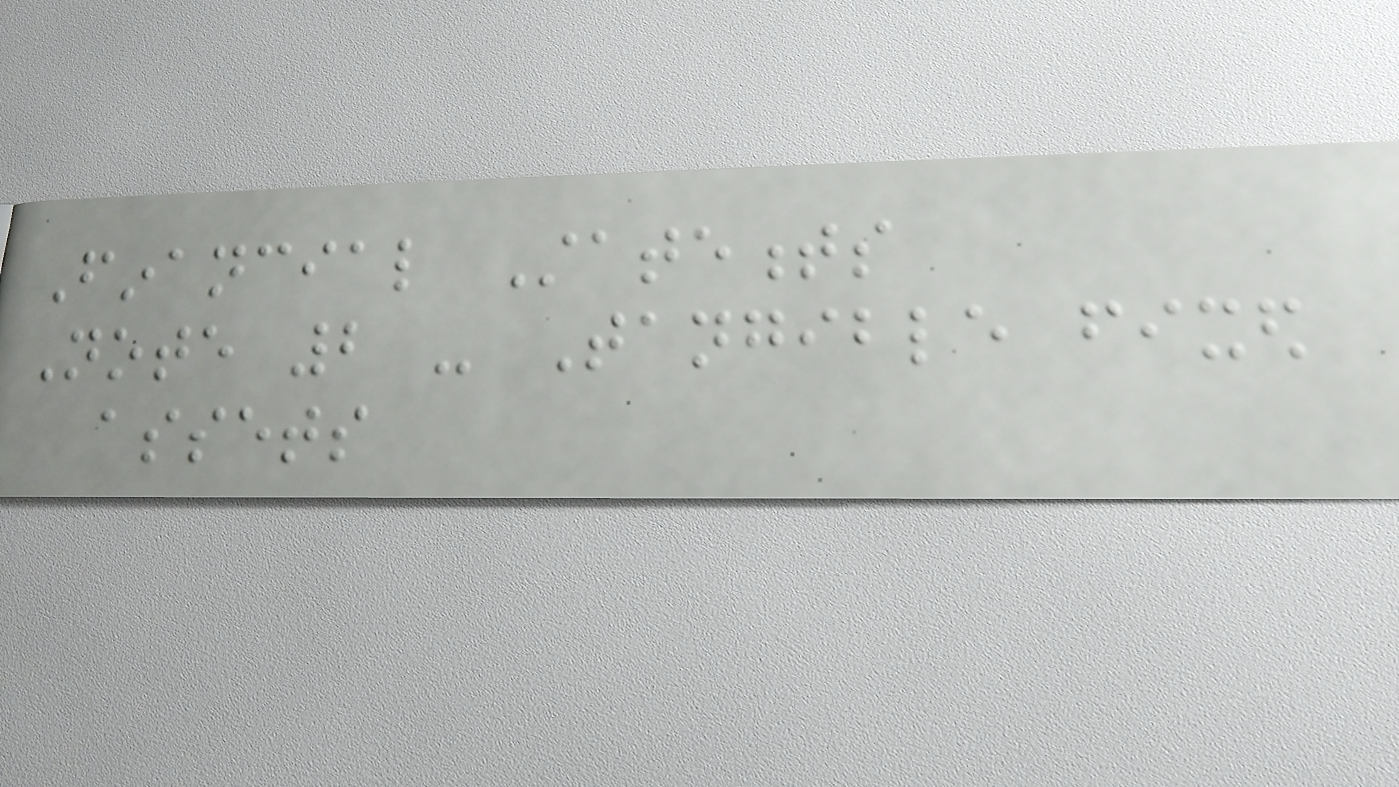Financial Statements
Note 2 - Tangible fixed
assets
